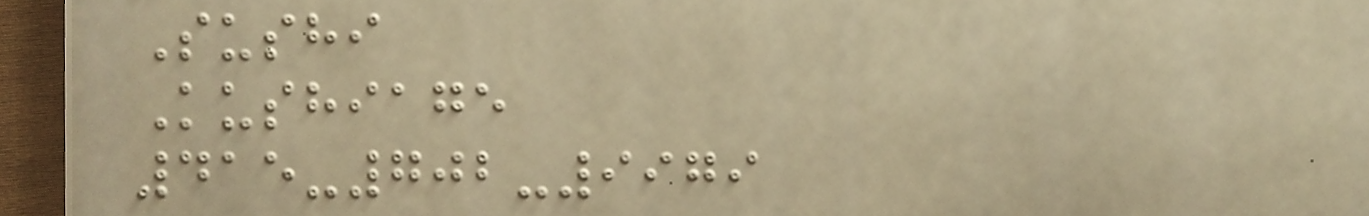Sushi
Kushiage
415-702-9979
